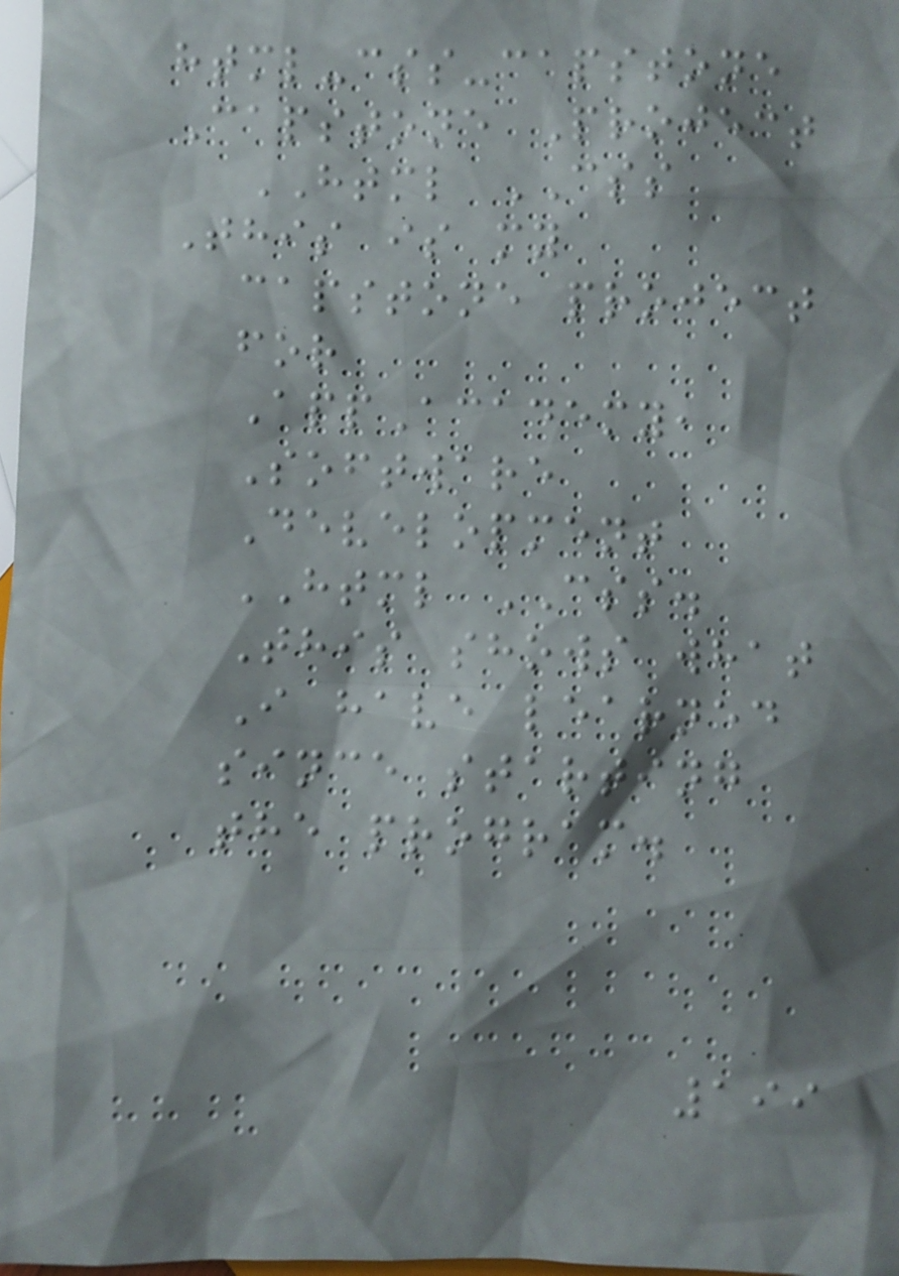html-css-capstone
Capstone Project
HTML CSS
This is my
capstone project
for
AppAcademy,
Software
Development
HTML CSS.
This shows what
I have learned
since starting
the program.
199
